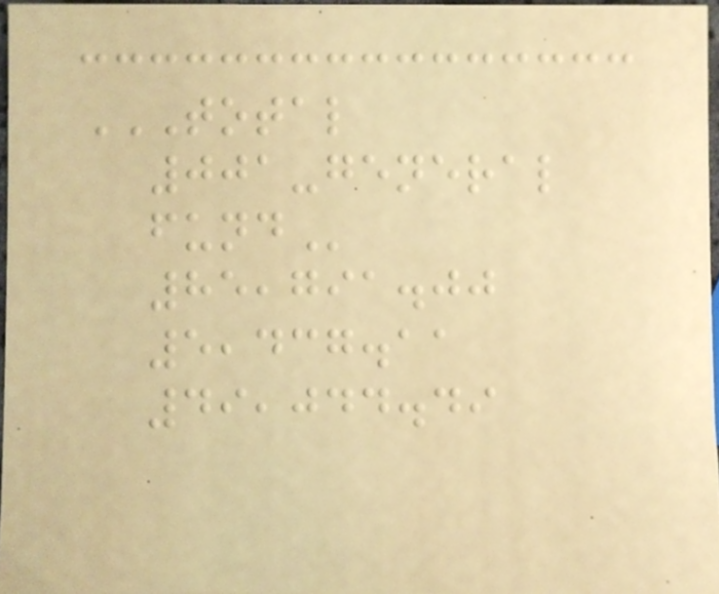TOTAL
001-GENERAL
FUND
85,791.00
5,437.11
49,044.49
